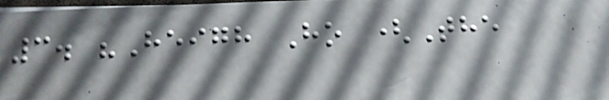3. "Heigh Ho (The
